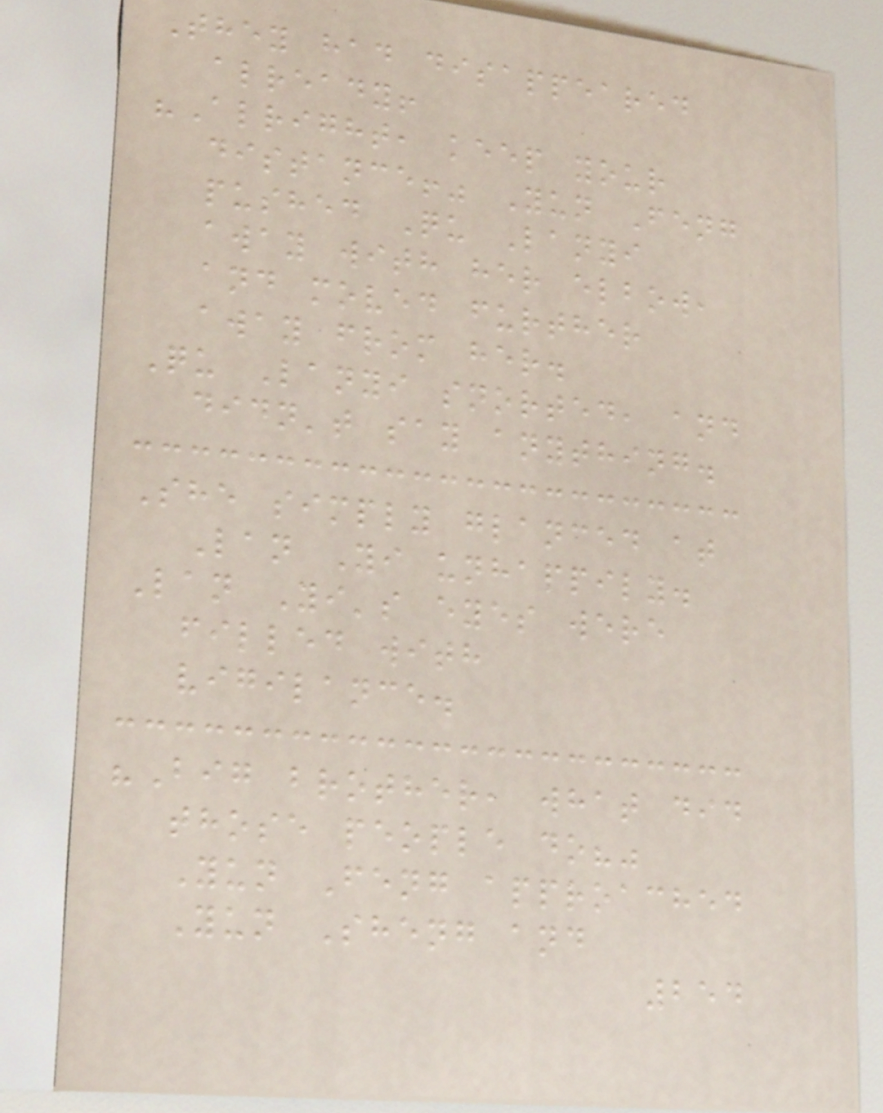They had disappeared
already!
"Alright, keep your
distance!" Yun Feng
pushed Qu Lanyi
away with her elbow,
and moved further
away from her.
Qu Lanyi snorted, and
didn't say anything.
She simply glanced at
Lan Yi unhappily.
Lan Yi's eyes were
filled with
vigilance.
"Big brother, what did
those people do?"
Yun Feng approached
Yun Sheng and
254
